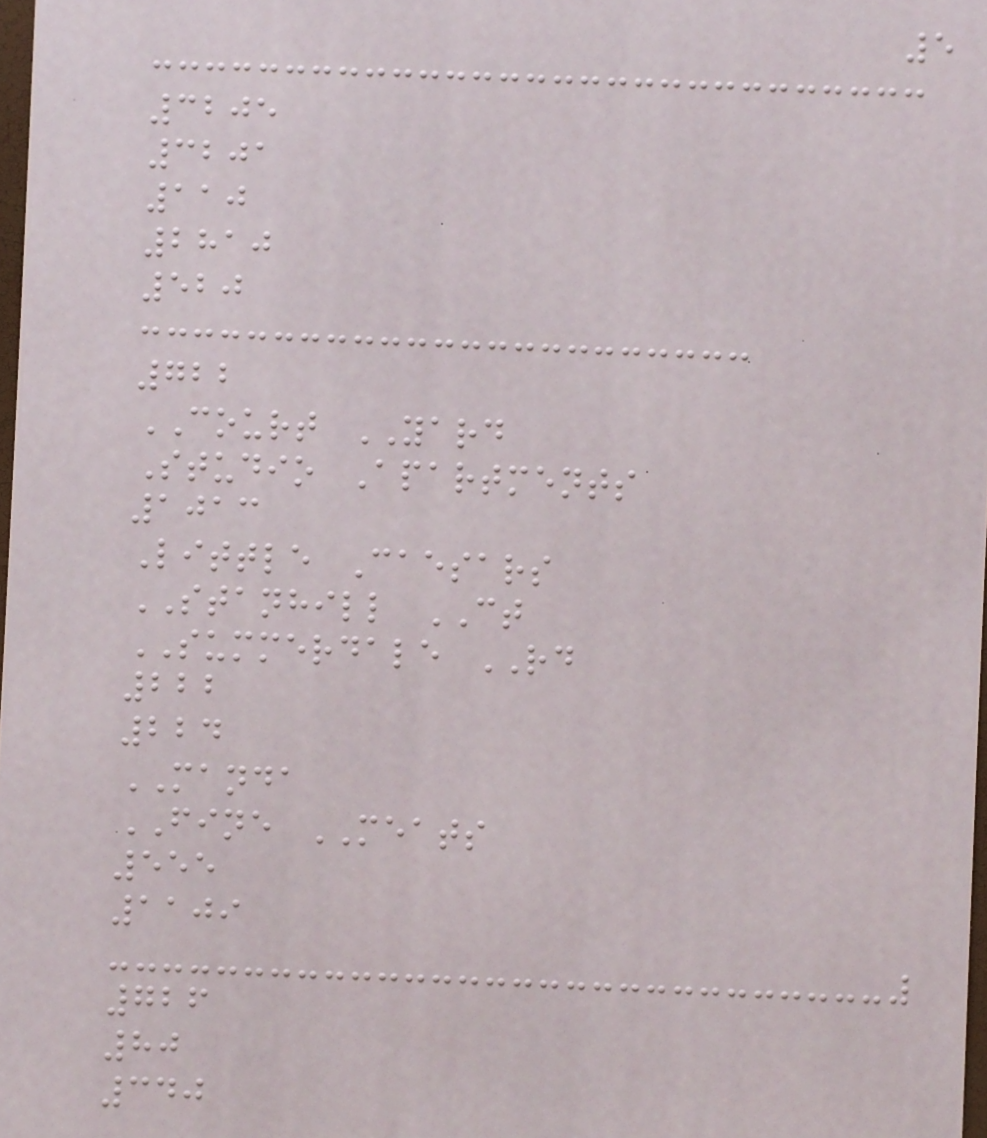5
3205
3201
110
2810
520
722
COURT YARD
Studio Apartments
1013
Little Caesars
STANHILL CT
SUMMERDALE RD
222
224
MANDA
FINE MEATS
555
1109
726
80
340
